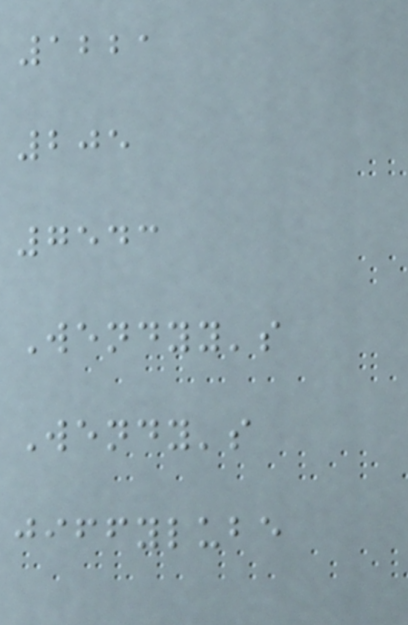1221
205
7543
Wendyy's
Wendy's
jiffylube
